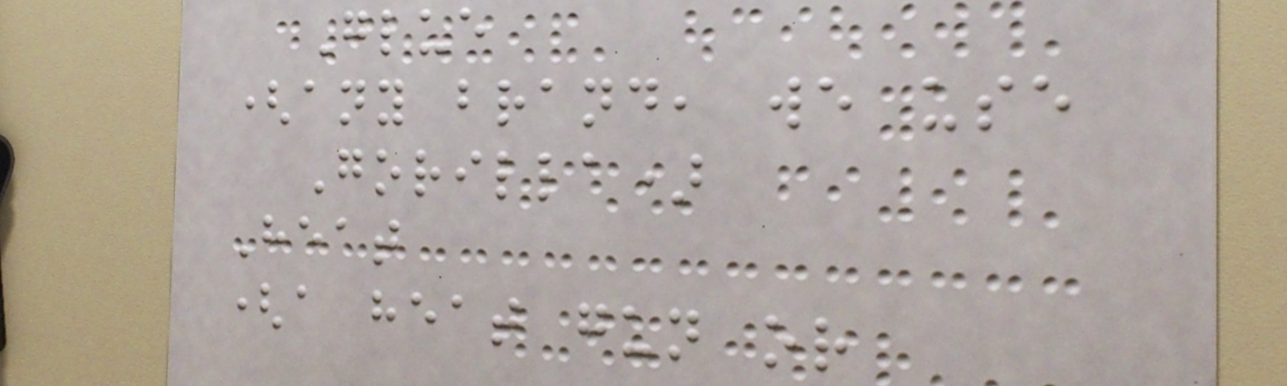Glue
(any brand, we use
Gorilla)
Heat
(a heat gun or
